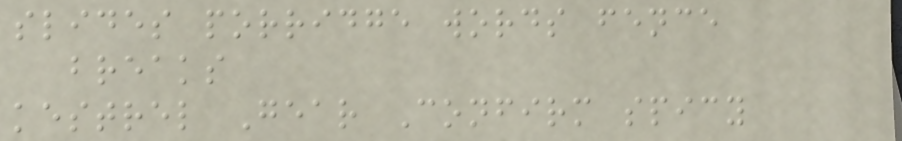slides porridge words fence
breaks
kestrel Gear Confirm spicy
